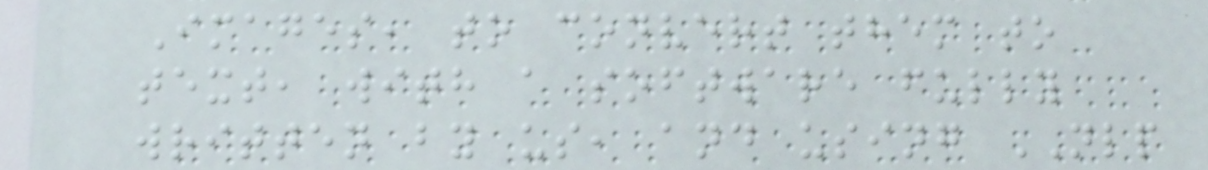Images, to convert them to
text, with a software fully
written by us, and using NLP
